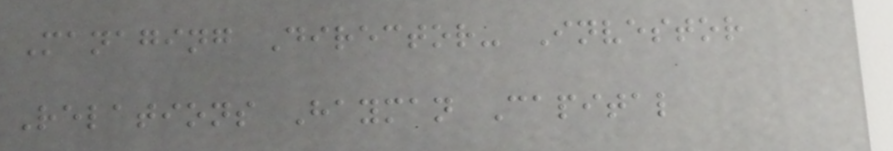Managing Director- Investor
Relations Hayman Capital
